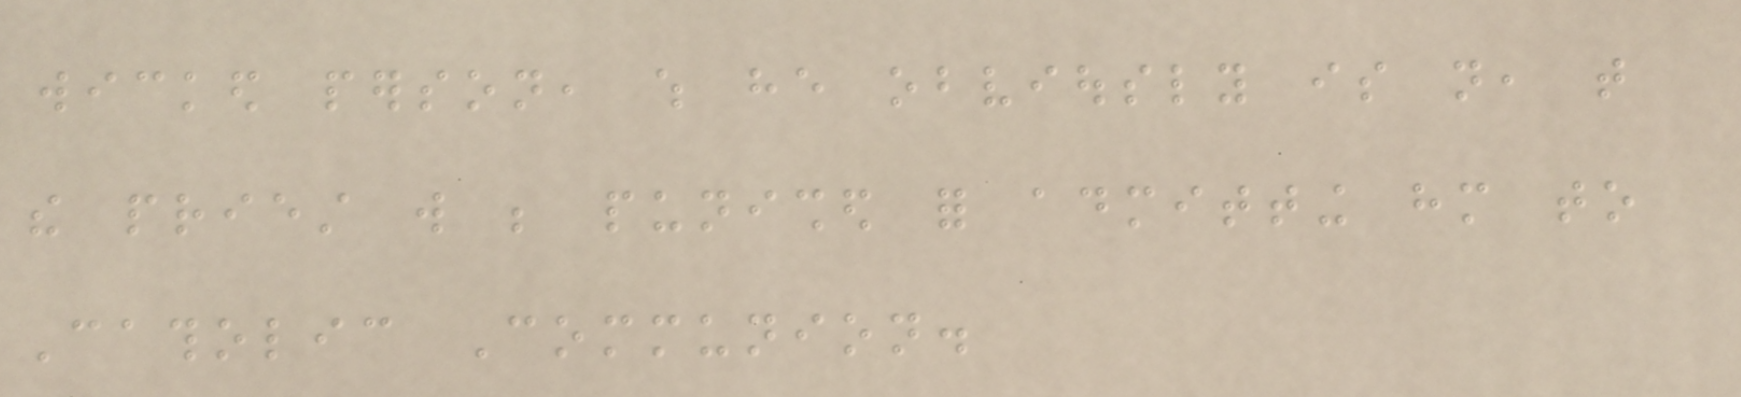wicked person, which he obviously is not, that
the priest will be punished for admitting him to
Catholic Communion.
